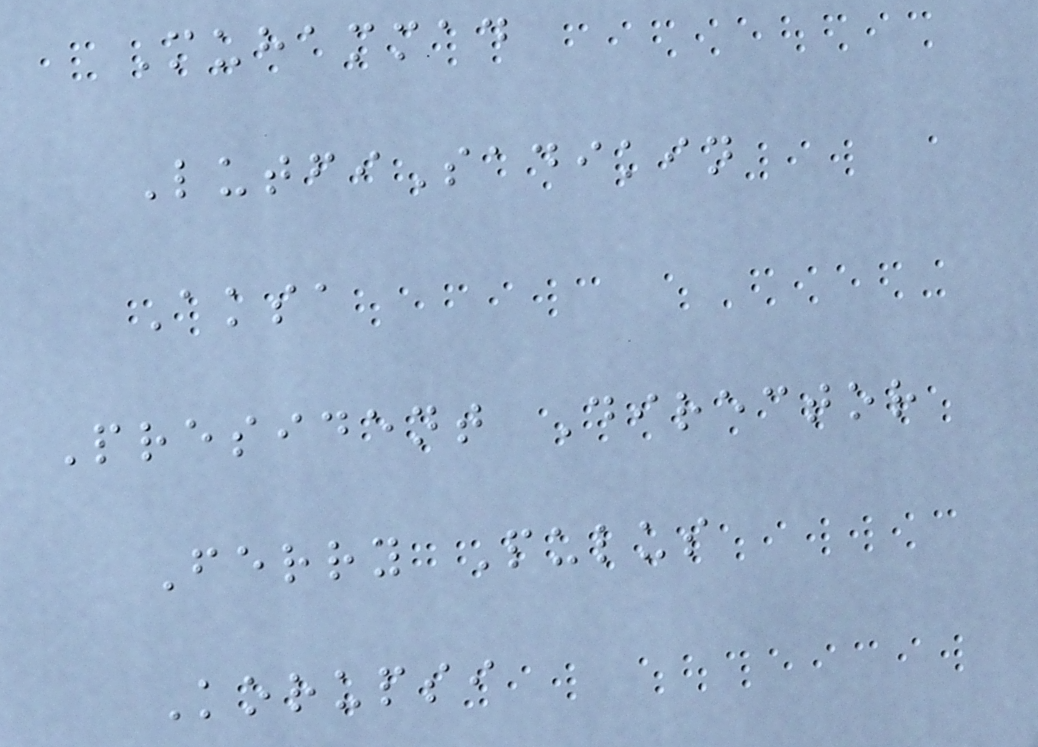Muhammad
LutfiSadikin
Aksa
President Director
Ferry Pulus
Korupsi
